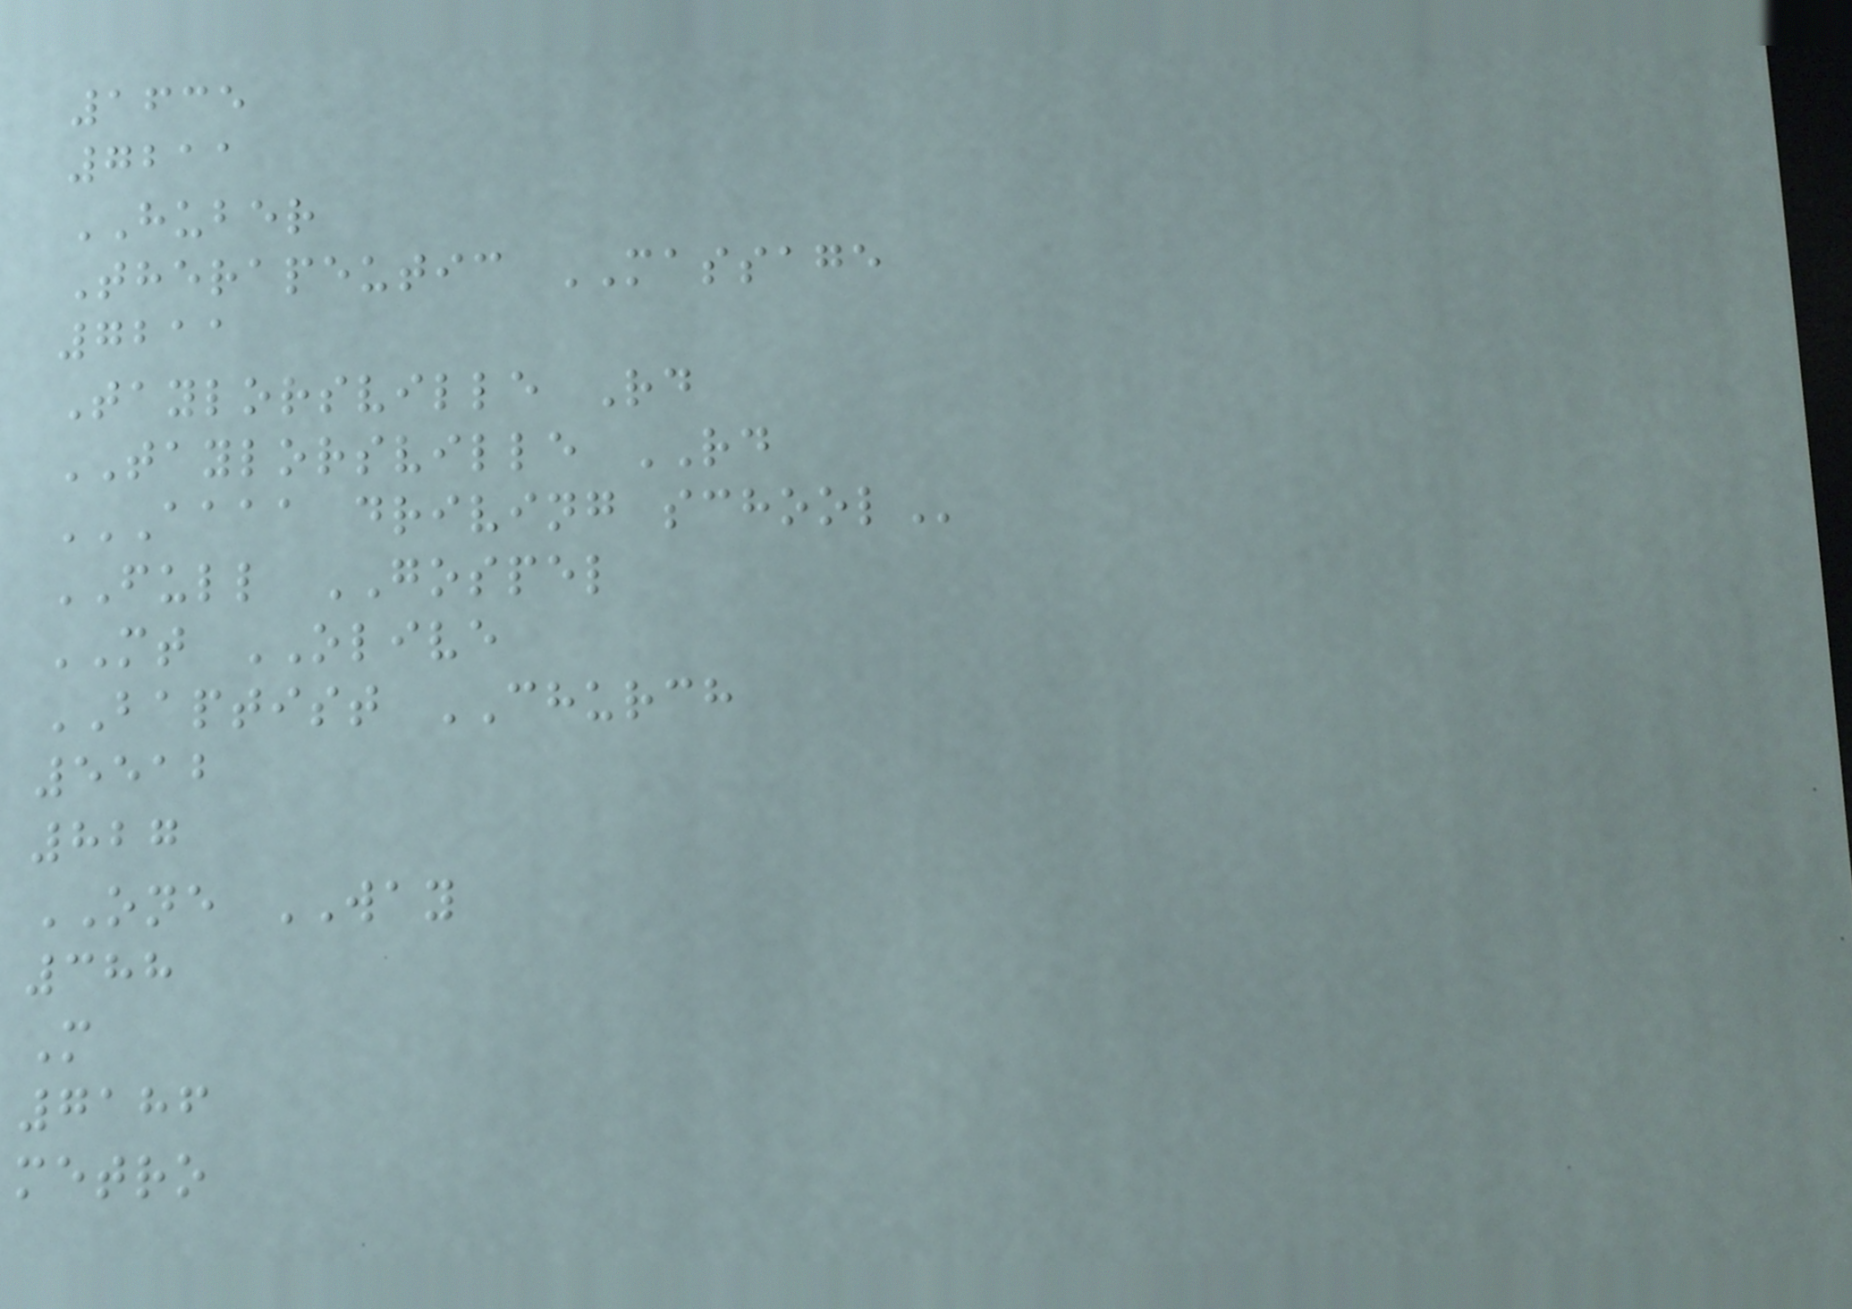1635
7211
HUBER
Therapeutic MASSAGE
7211
Taylorsville Rd
TAYLORSVILLE RD
AAAA DRIVING SCHOOL
FULL GOSPEL
MT OLIVE
BAPTIST CHURCH
5512
827
ONE WAY
388
M
7186
metro
